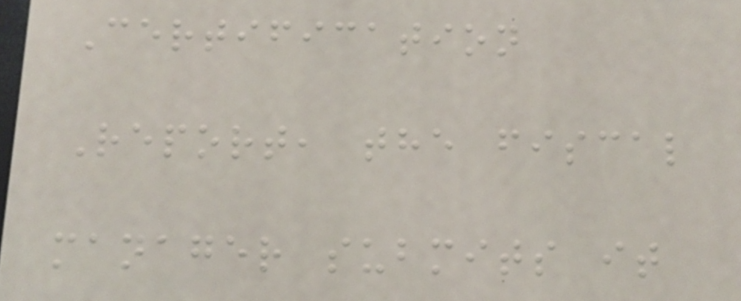Certification
Report, the fiscal
manager submits it
